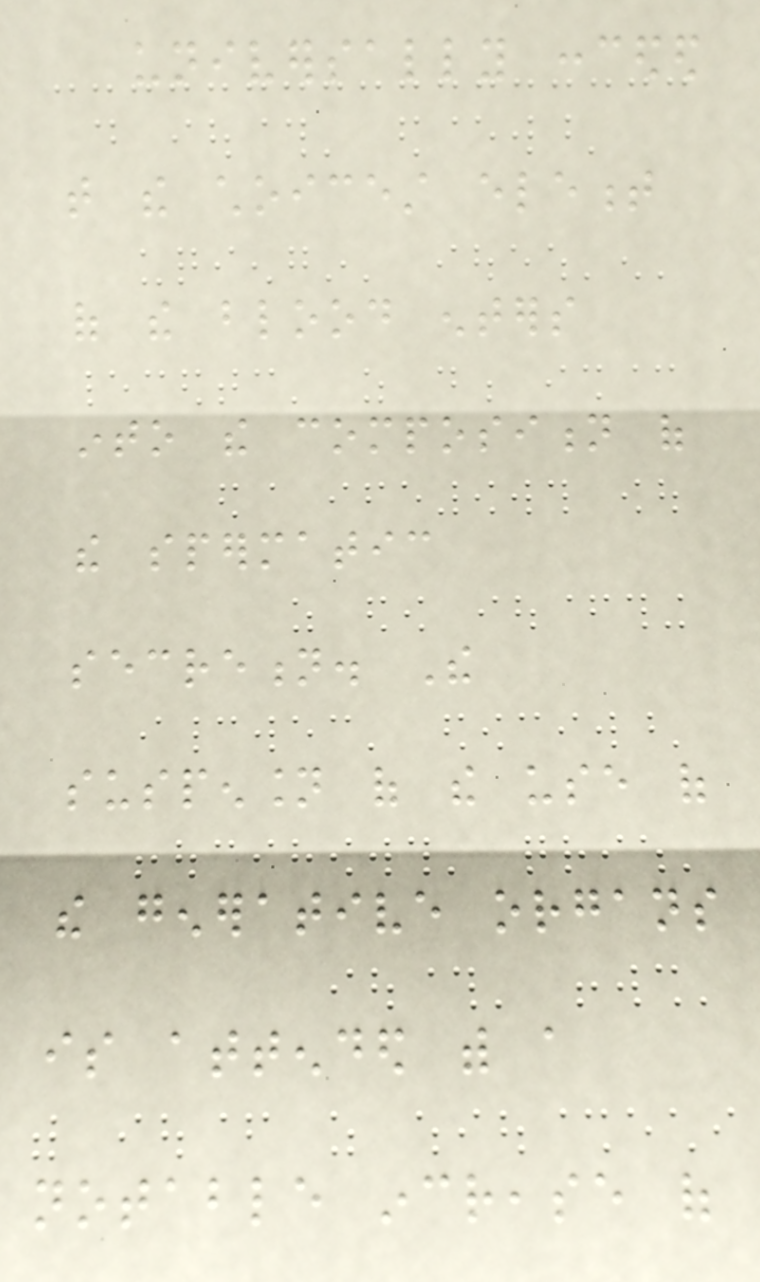universally conceded
that the choicest element
of the blood enters
into the composition of
the spermatic
secretion. The
suspension of the use of
the generative organs
is attended with a
notable increase of
